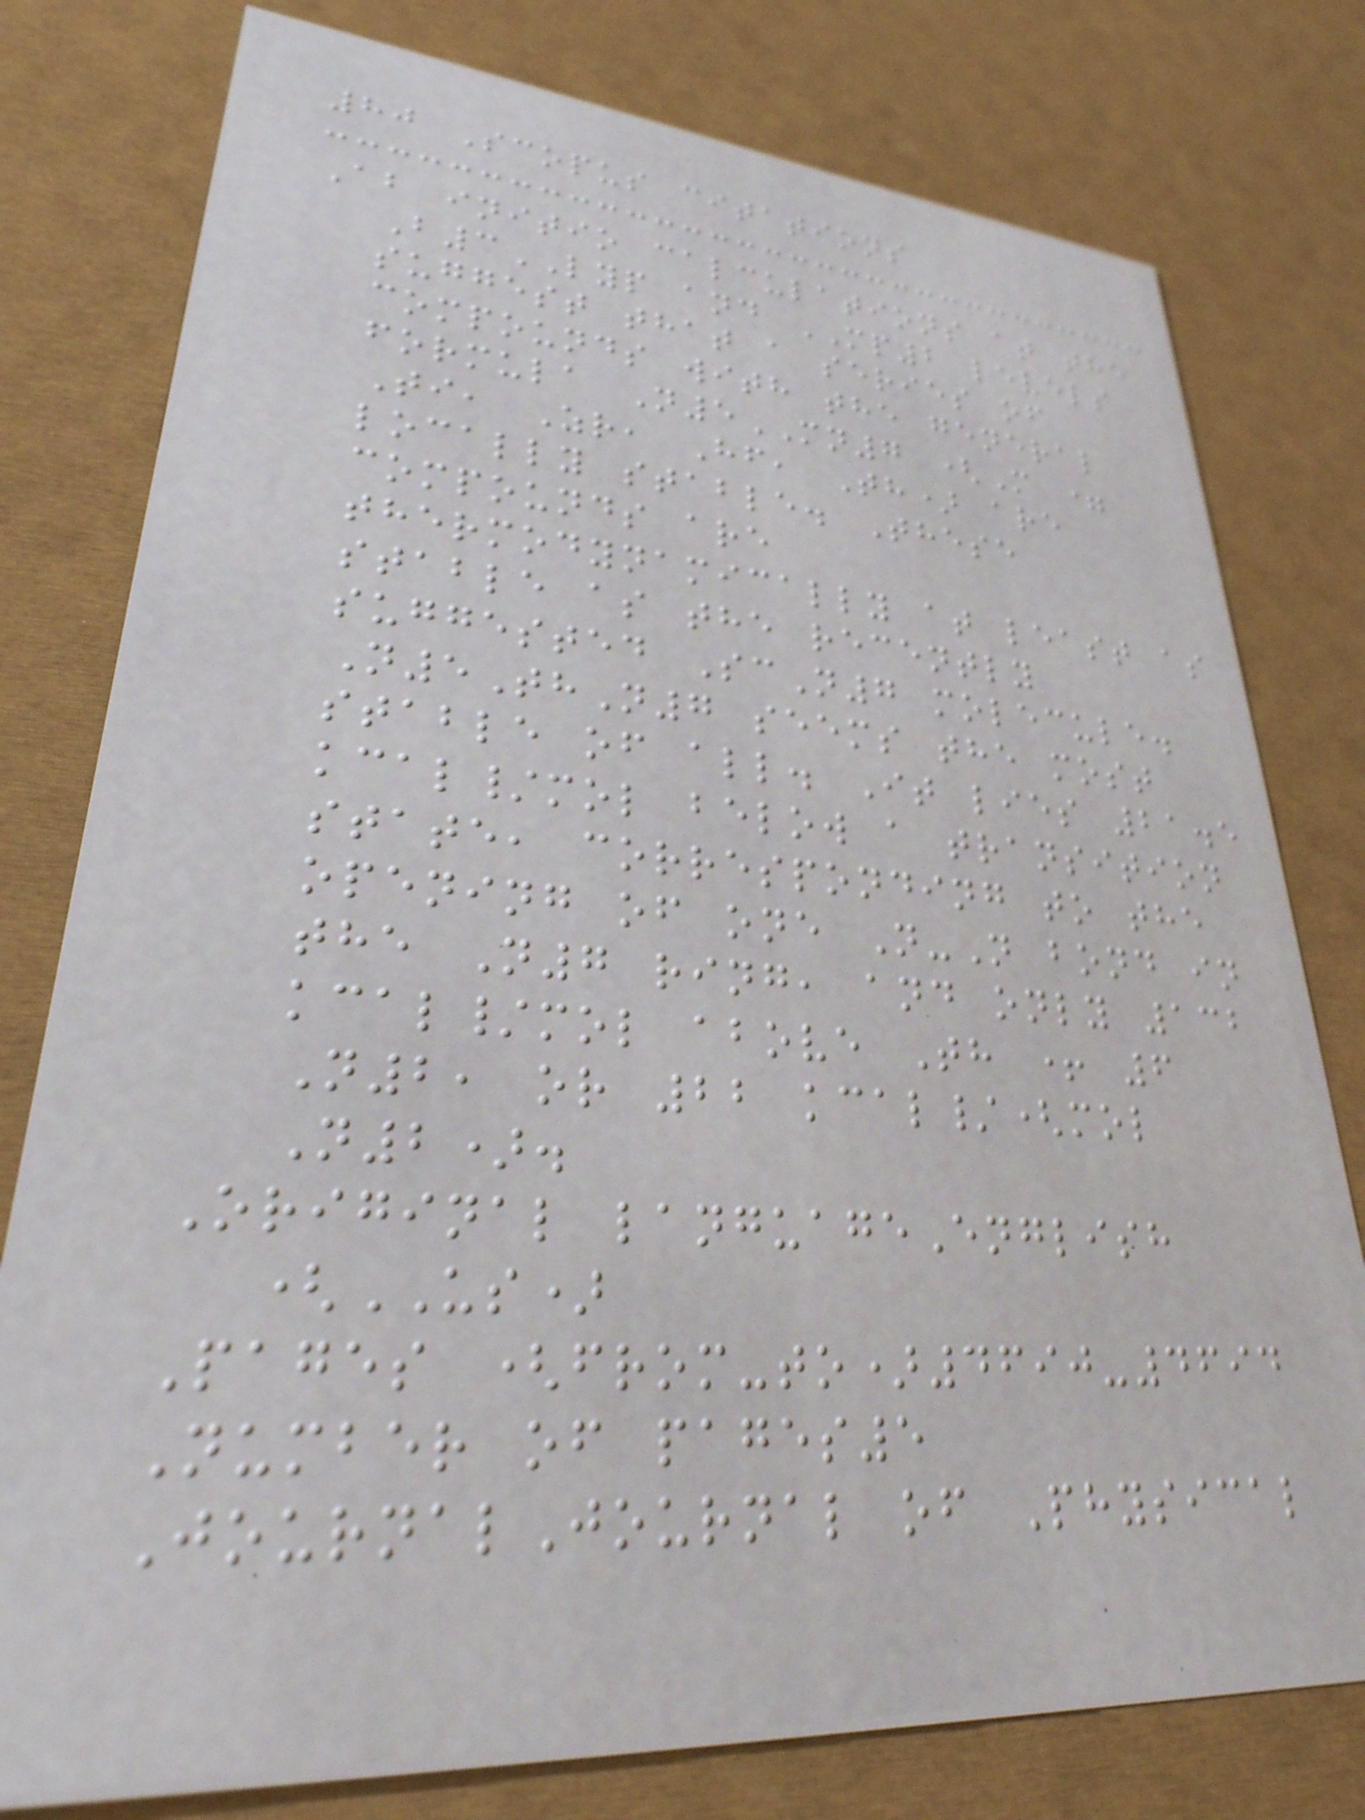80 Scopus citations
Ab initio calculations at the
B3LYP and MP2 levels
suggest that a series of
compounds with the general
formula N5MN7 (M =
Ti, Zr, Hf, Th) are
locally stable. These
compounds are
thermodynamically at least as
stable as the recently
suggested ScN7 molecule.
N5ThN7 seems the most
stable of all. It lies 21.5
kcal/mol below a transition
state, corresponding to the
opening of one N-N bond in
the N7 ring, and only 132
kcal/mol above Th + 6
N2, or 22 kcal/(mol
N2).
Original languageEnglish
(US)
Pages (from-to)4690-4694
Number of pages5
JournalJournal of Physical
